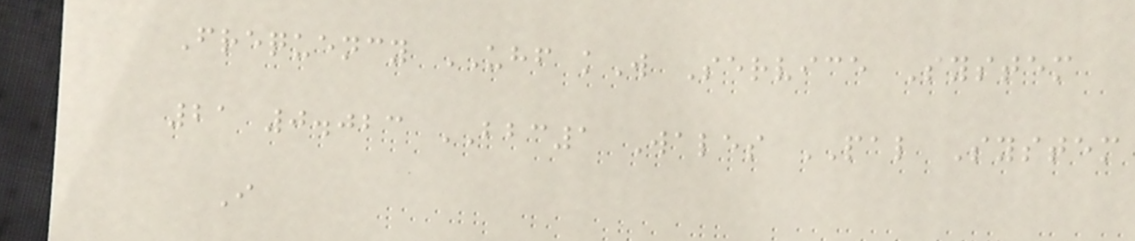Frequency UHF kW Service System
21 0.023 BBC1 Wales PAL System
I
